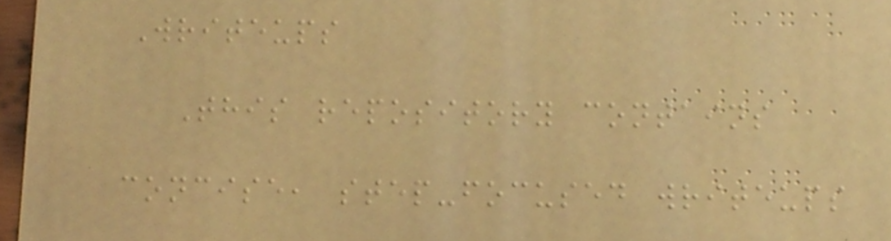Writeups
This repository contains
concise, step-focused writeups
